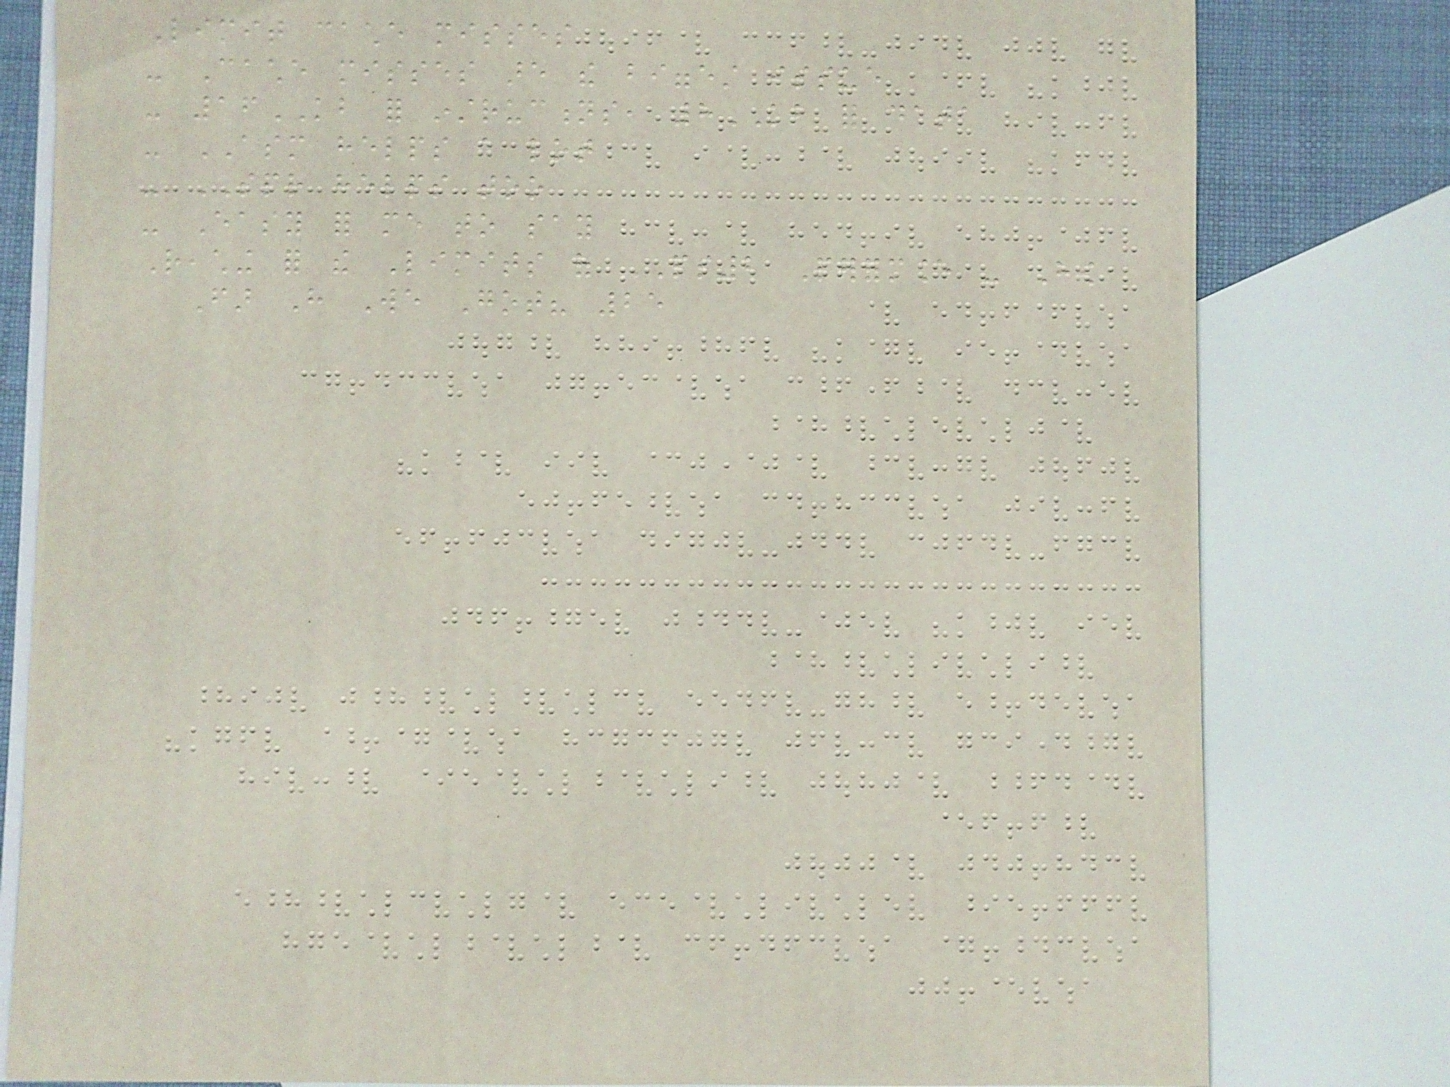Limit cache misses
- Cache misses are the biggest issue
- 16KB for instructions, 8KB for data
- ASM helps a lot
- SPR helps too
- Easy for me to say
Reaching for the Limits of PS2 Performance - How
Far Have We Got? 25
